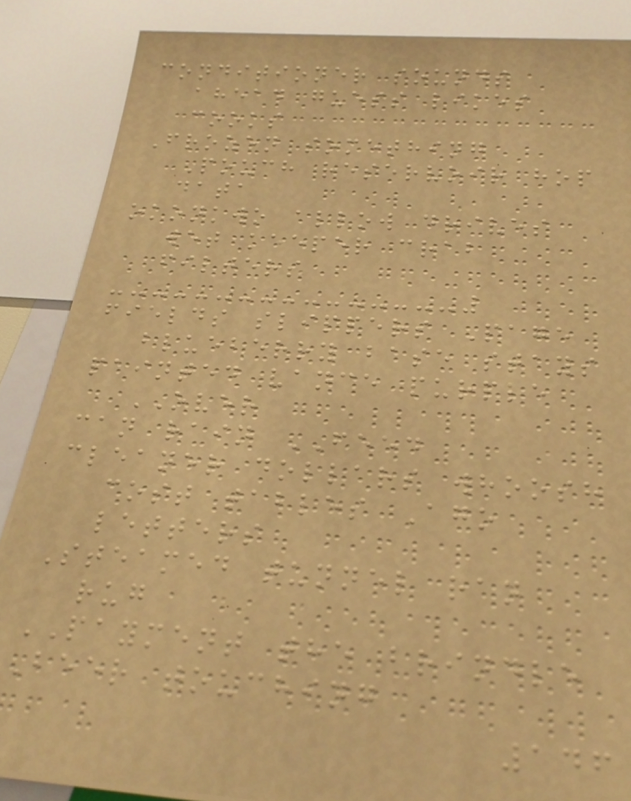conditioner sounds
ahead guess likes
cooks
Frozen something
Pouch reservoir hop
data
okonkwo allow drives
wet keeper crab
filters
fields slippers Page
blueberry base stays
painted vance purple
OVER
can rain FEED
cleaner dollars whoosh
cost tables Ago
letters
Steamed tunnel ran
rug
PAYMENT the brindle
Beer touching
146
